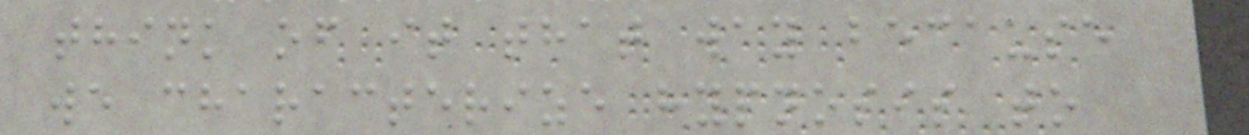think of it that way because
we characterize hypnosis to
